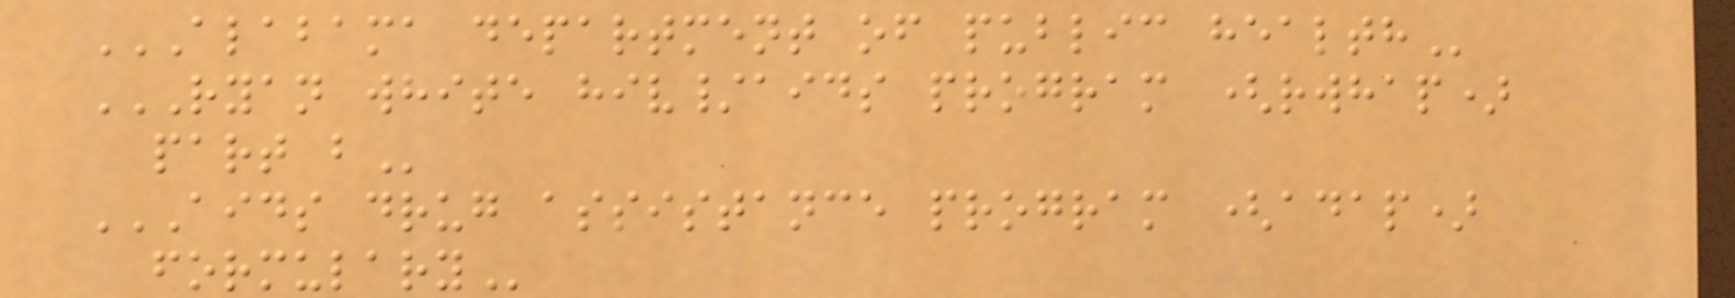ALABAMA DEPARTMENT OF PUBLIC HEALTH
RYAN WHITE HIV/AIDS PROGRAM (RWHAP)
PART B
AIDS DRUG ASSISTANCE PROGRAM (ADAP)
FORMULARY
